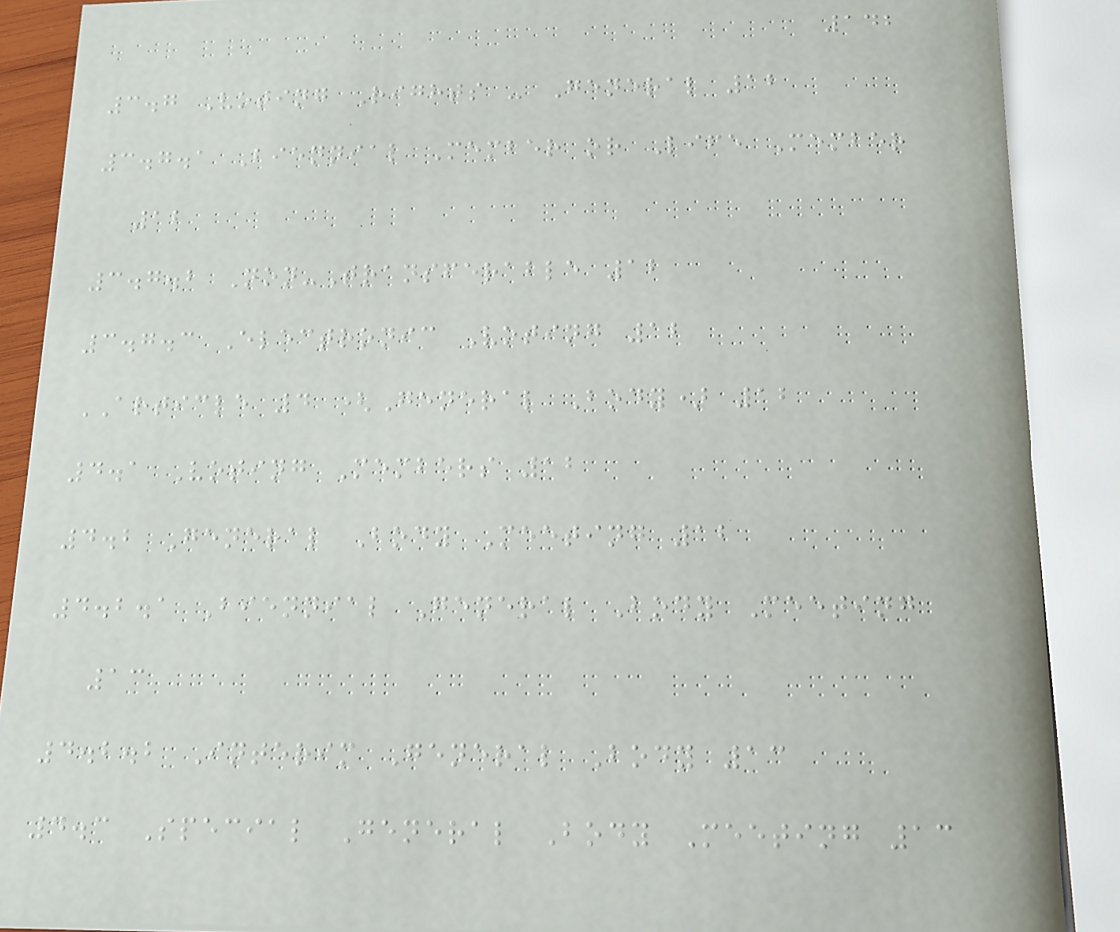142
3.7 Voting Rights - General 12
3.7.1 Biennial Member or Life Member
12
3.7.2 Non-Transferable 12
3.7.3 Electronic Voting 12
ARTICLE 4 (General Body) 12
4.1 Voting Members 12
4.2 General Body Meeting 12
4.2.1 Biennial General Body Meeting
13
4.2.2 Interim General Body 13
4.3 Special General Body Meeting 13
